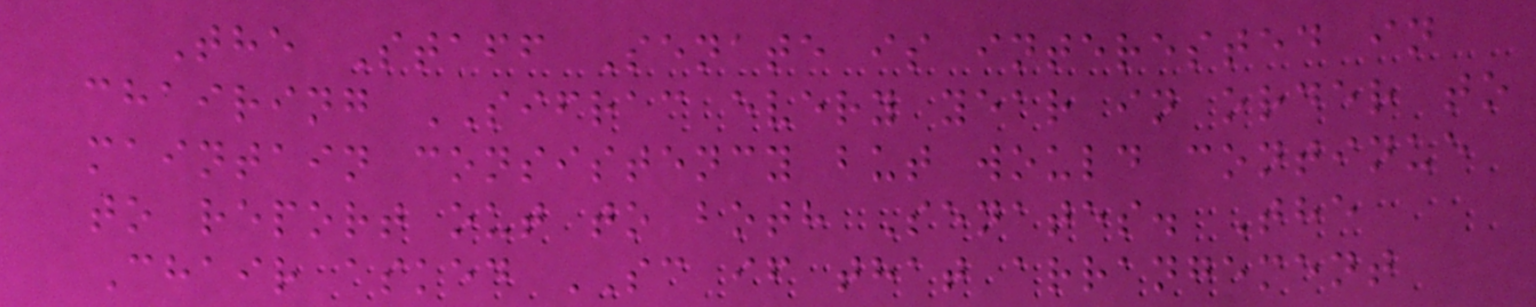The Staff Senate is interested in
chairing SIFRAC every year in order to
maintain consistency but would continue
to report out to both Senates. The
Chair asked SC if that arrangement
